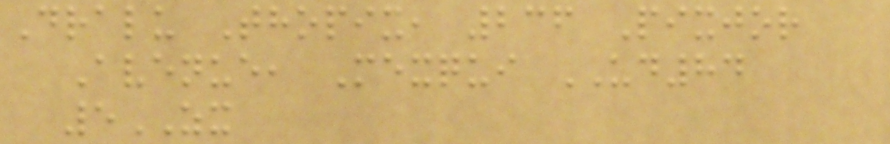Dralu Thopix, 236 Pixjor
Avenue, Mexqui UD84
5ZX
